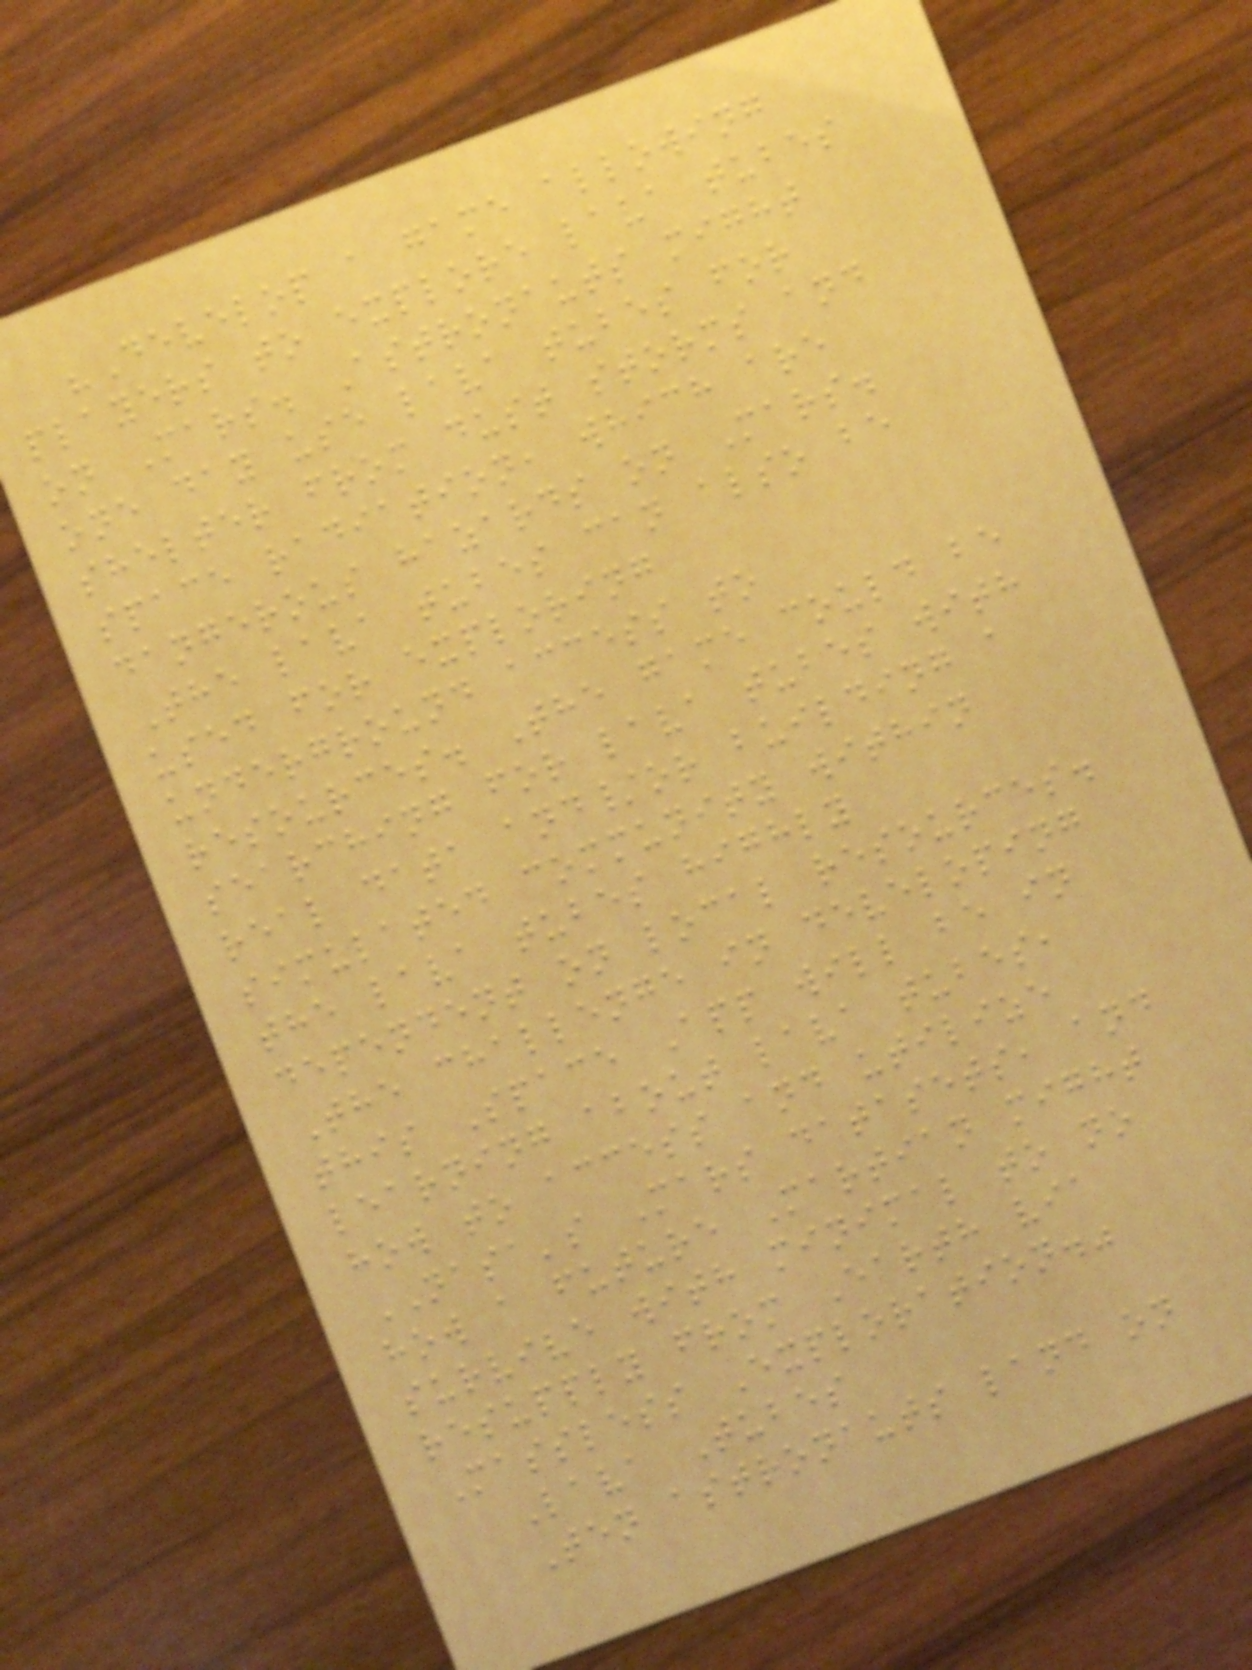"Develop a game allowing
players to explore lava tubes
on Mars. Astronauts might
one day use lava tubes for
shelter from dust storms and
space radiation, which are
dangerous hazards on Mars.
The lava tubes can also be
used for exploring
underground access to
resources. The game could be
searching for lava tubes with
real data and/or building a
simulated community within
the lava tubes highly
dependent on local resources.
The challenge in developing
this Space App will be in
learning about lava tubes,
how to access and utilize
NASA's Mars datasets, and
how a future Martian might
survive with minimal to no
resupply from Earth via
Massless Exploration."
Lava Tubes
Ten astronauts land on
